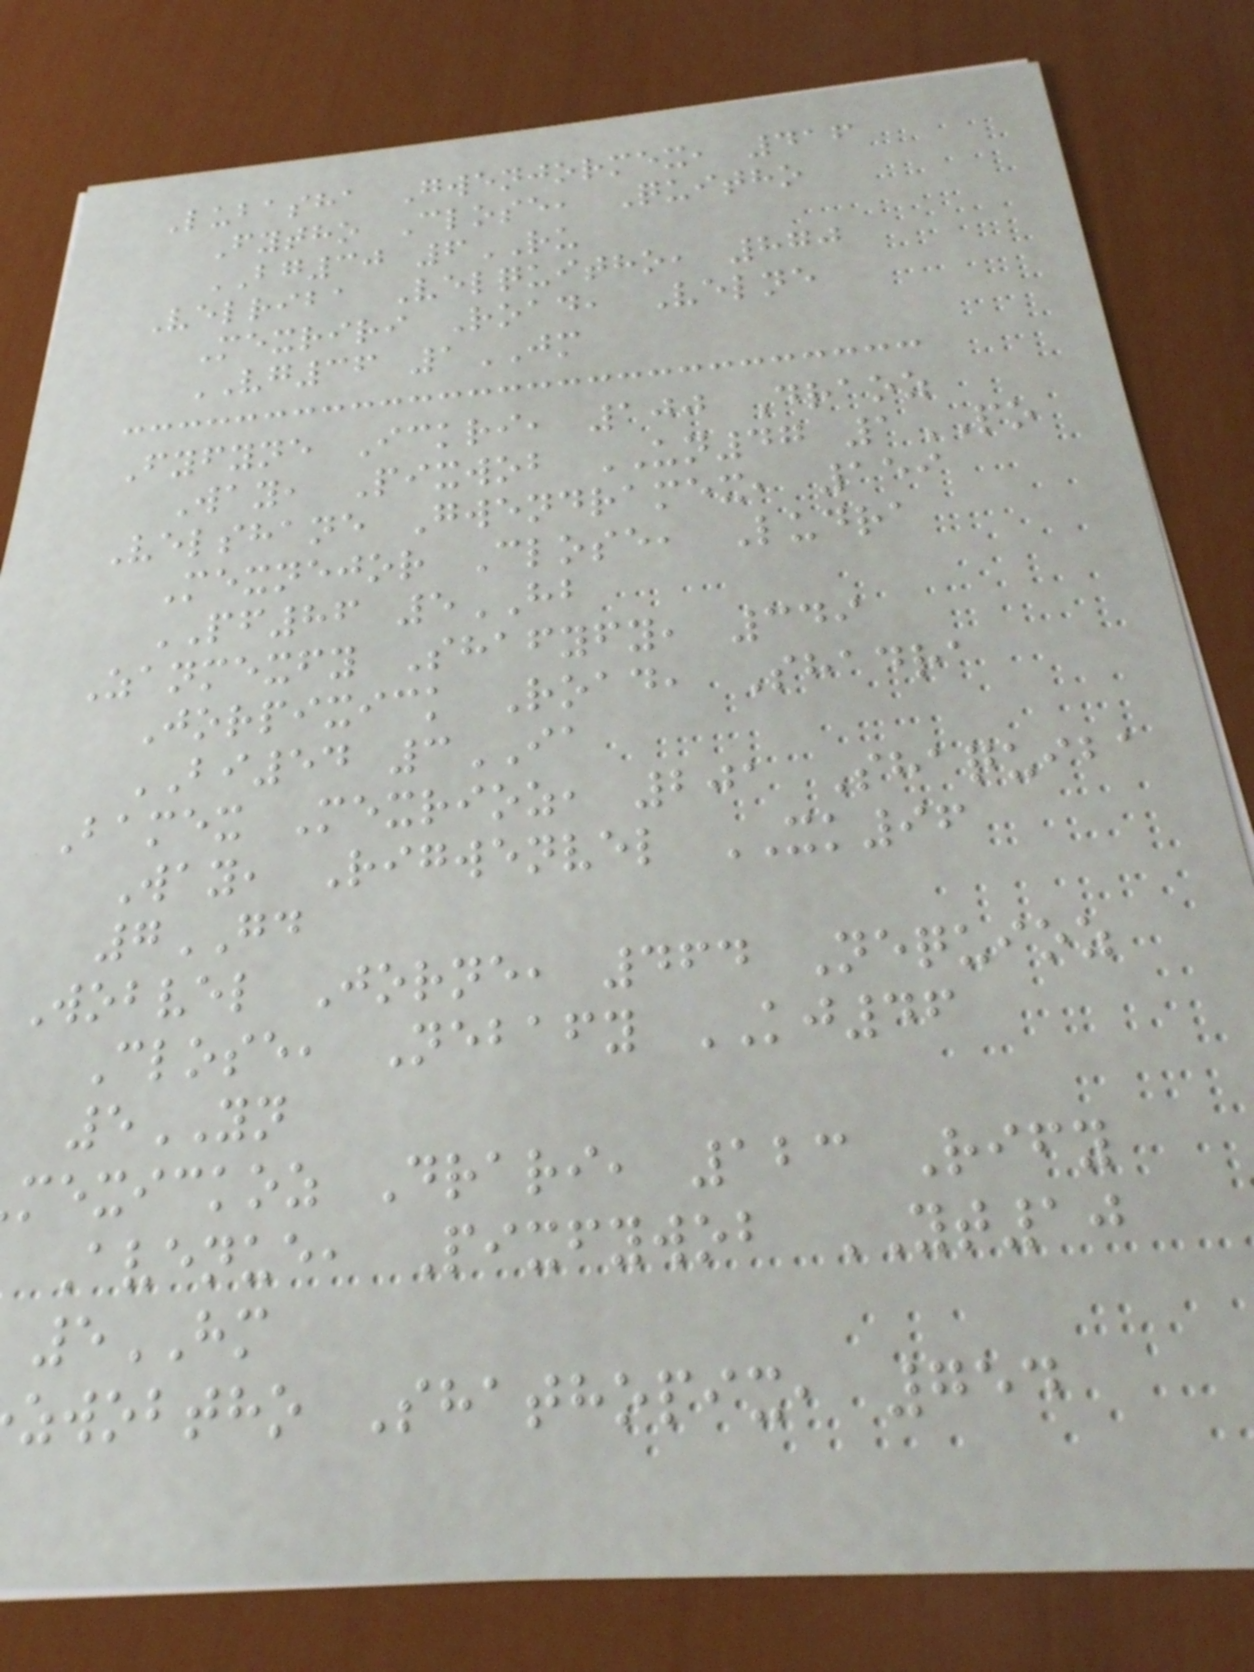Lubasha Gwenjormex, 416
Fytho Close, Quitho
BG30 6RU
Velriba Velquitho, 870
Mexriri Road, Velne
VG36 1JM
Fyfyne Ickri, 100 Draoz
Way, Pixwob UN47 1PO
Velshane Gwendramex, 159
Mexnejor Close, Ludra
PF86 5HB
Zanmexfy Shafyfy, 349
Jorpixick Road, Shadra
BI54 3IA
Bamex Mexrioz, 201 Shaquiba
Way, Rigwenvel XK96
7GD
Wobvel Jorne, 464 Nequioz
Close, Nebafy KJ46
5YN
mexickoz Drari, 123 Rify
Avenue, Pixfywob YT10
5HM
zwobtho Shathopix, 754
